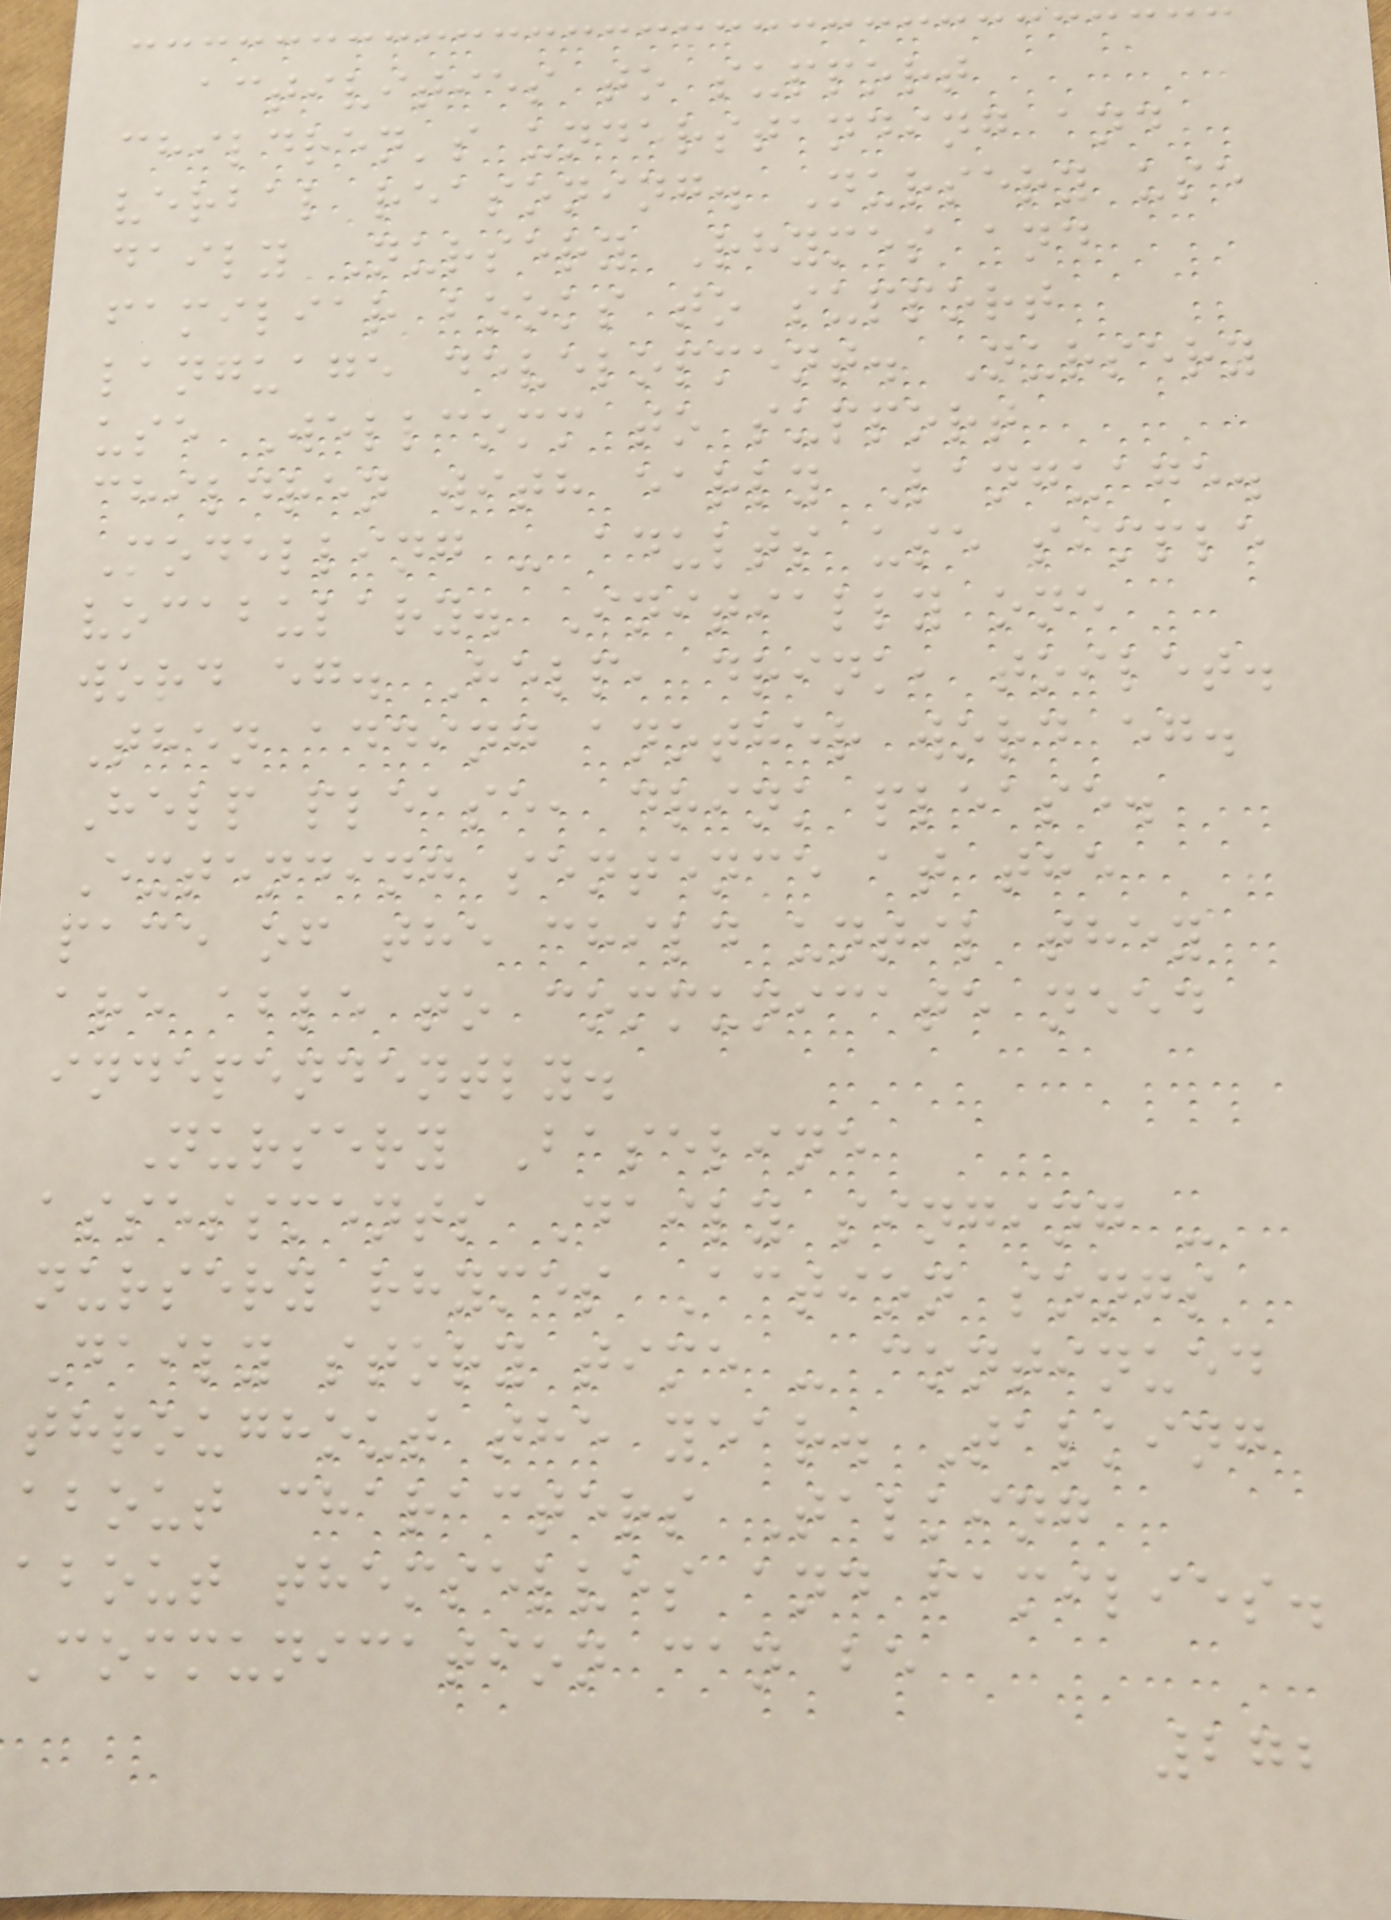activities to support
children's understanding and
verbal reasoning. Nursery use
daily Nursery Rhymes and
familiar books to support
language development. Nursery
use Wellcomm to support
children with early Language.
Modelling - adults use simple
vocabulary. Initially one
word eg. Help, drink, toilet.
Then adding another word eg.
Help please, drink please.
Extending sentence at the
pace of the child until they
are able to communicate need
independently.
Nursery Baseline
assessments Daily singing -
nursery rhymes Action songs
Daily story time - continued
throughout the year. Talking
about characters Talking
about themselves and families.
Communication can be
272
